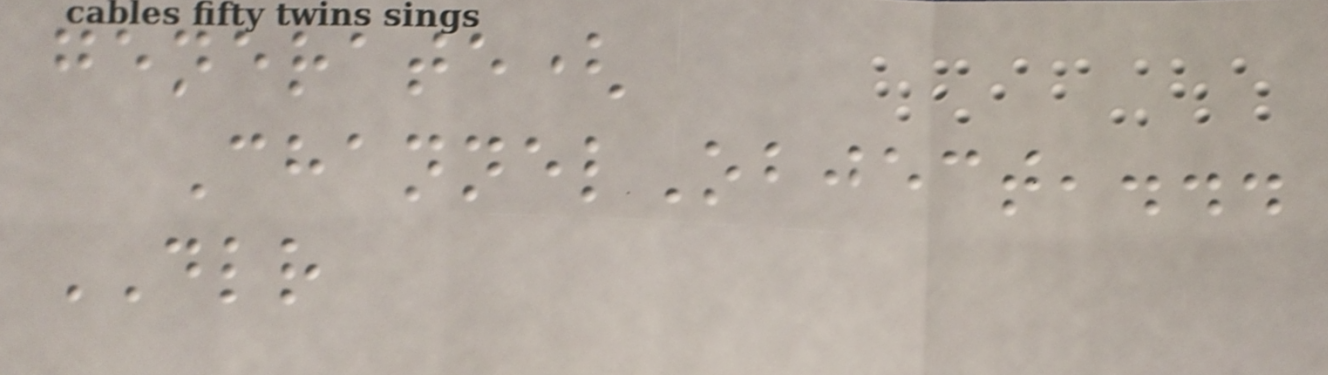generate(
ChannelObject,...
DLR
